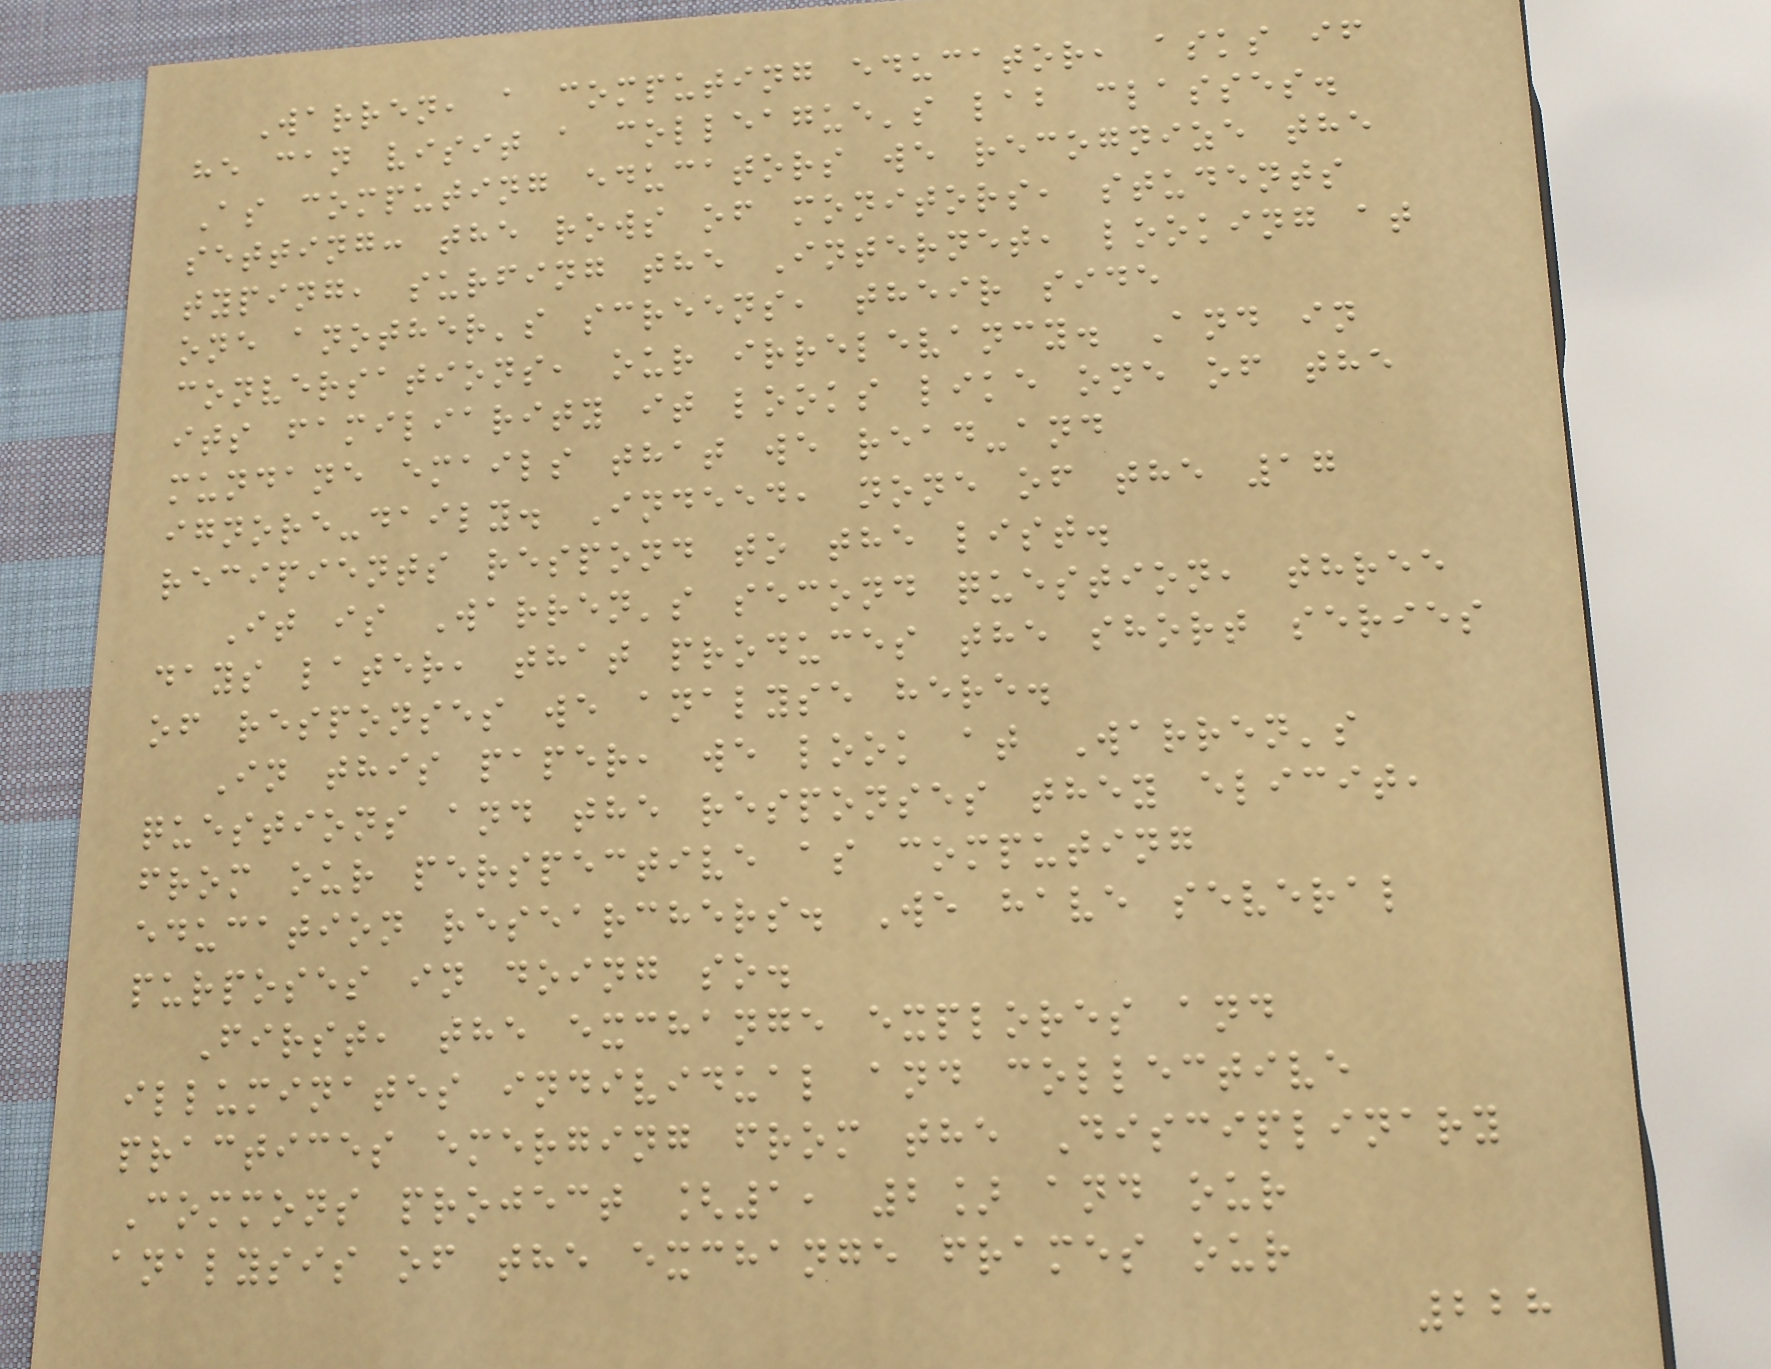Warren, a computing educator, asks if
he can visit a colleague's lab classes.
As computing educators we recognize the
setting: the rows of monitors, students
typing, surfing the Internet, looking at
one another's screens, their side
conversations, our irrelevancy. And in
its familiarity it looks like one of the
mundane emails that we read-and
ignore-daily. Indeed, none of the 17
recipients respond to the list.
It is Warren's second question, three
days later, that produces the short series
of responses we analyse here.
In this paper, we look at Warren's
questions and the responses they elicit,
from our perspective as computing
education researchers. We have several
purposes in doing so.
First, the exchange explores and
illuminates individual and collective
practices emerging from the Disciplinary
Commons project [1, 2] and our
analysis of the exchange frames our
228
